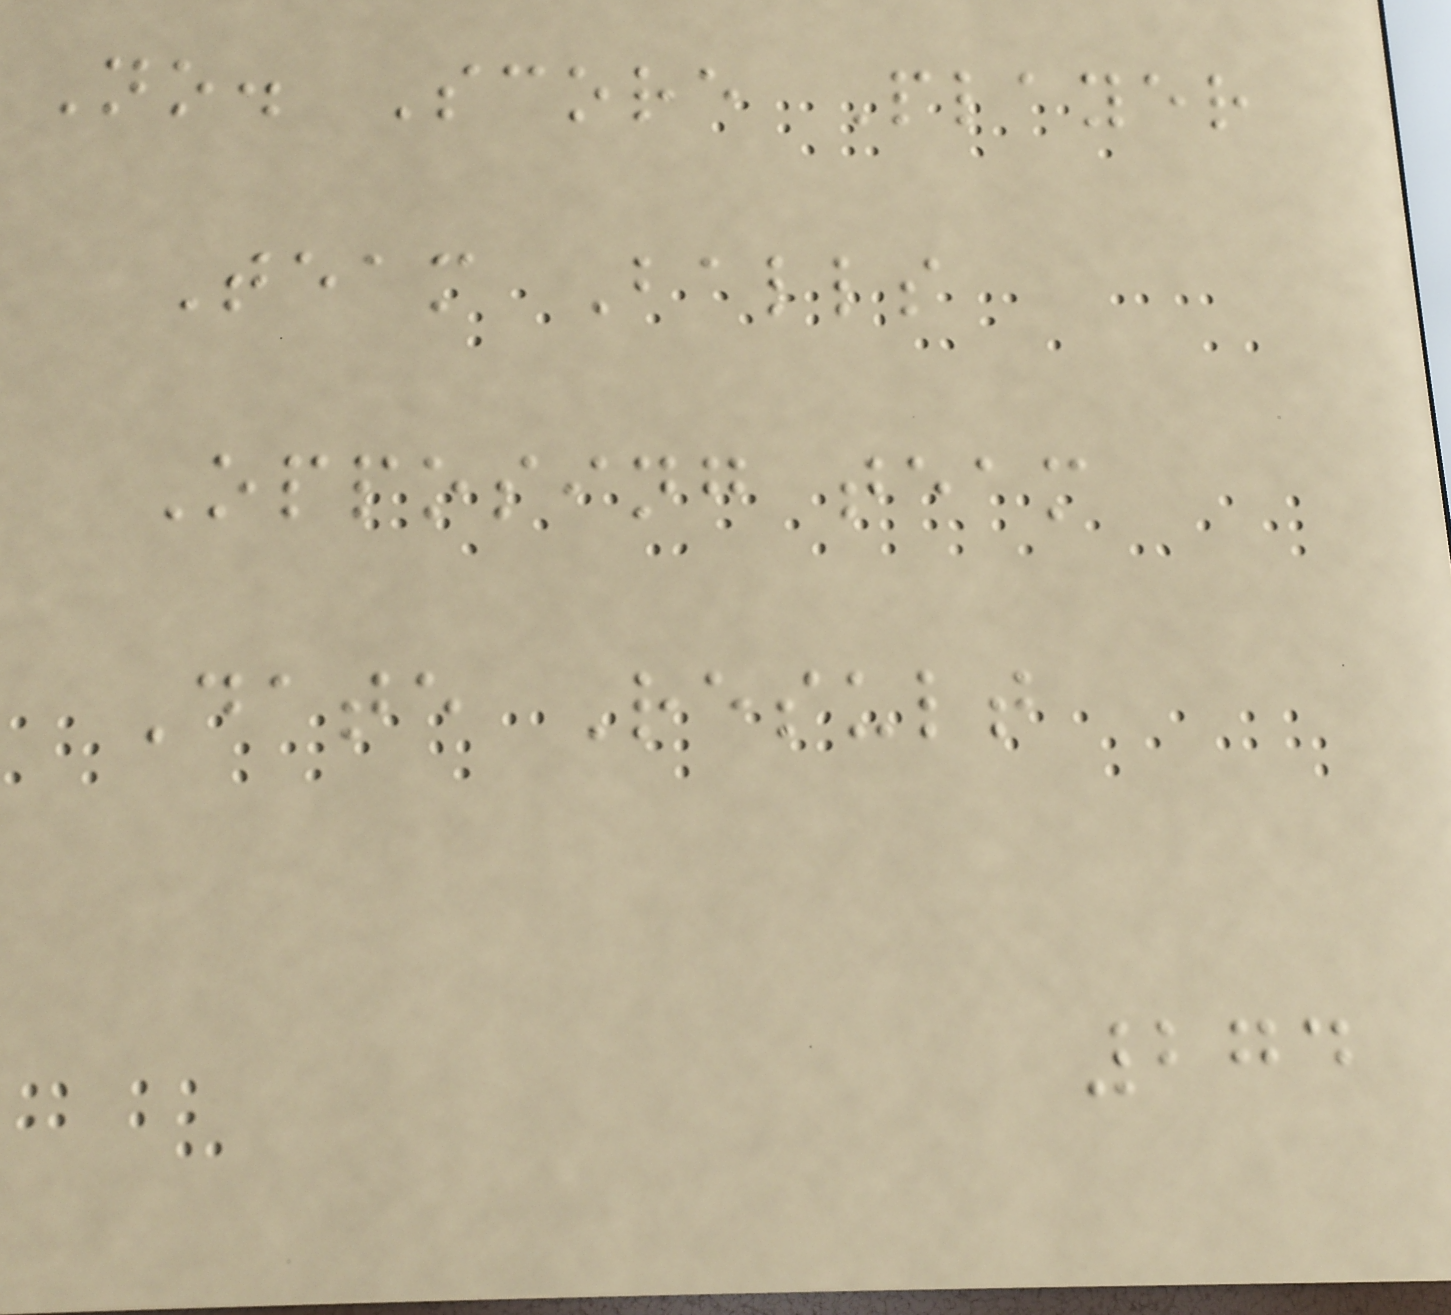No. Score Player
Team Balls
Opposing team
Date Result
274
